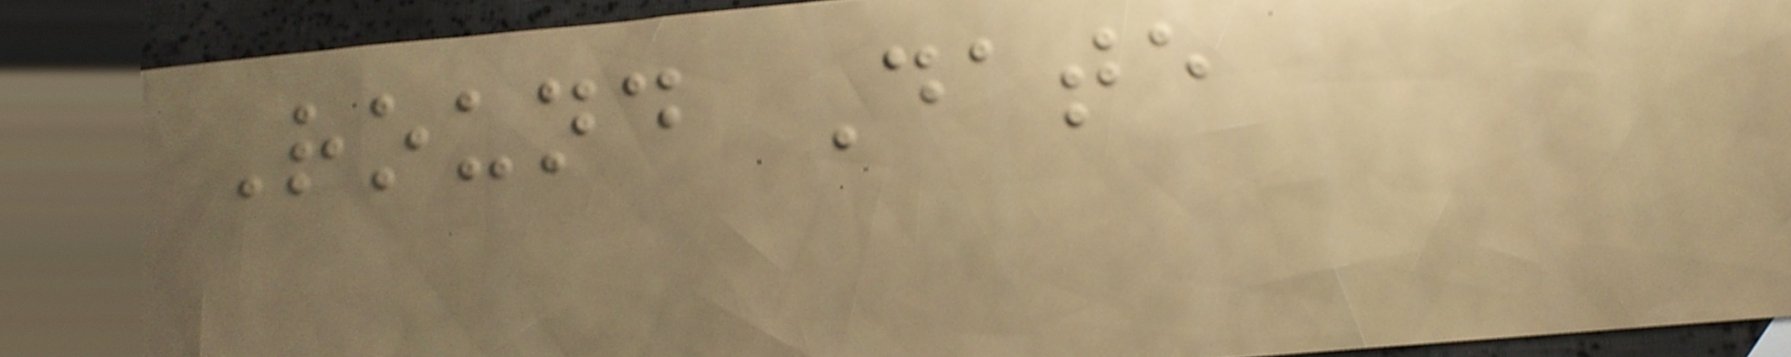Round Date
